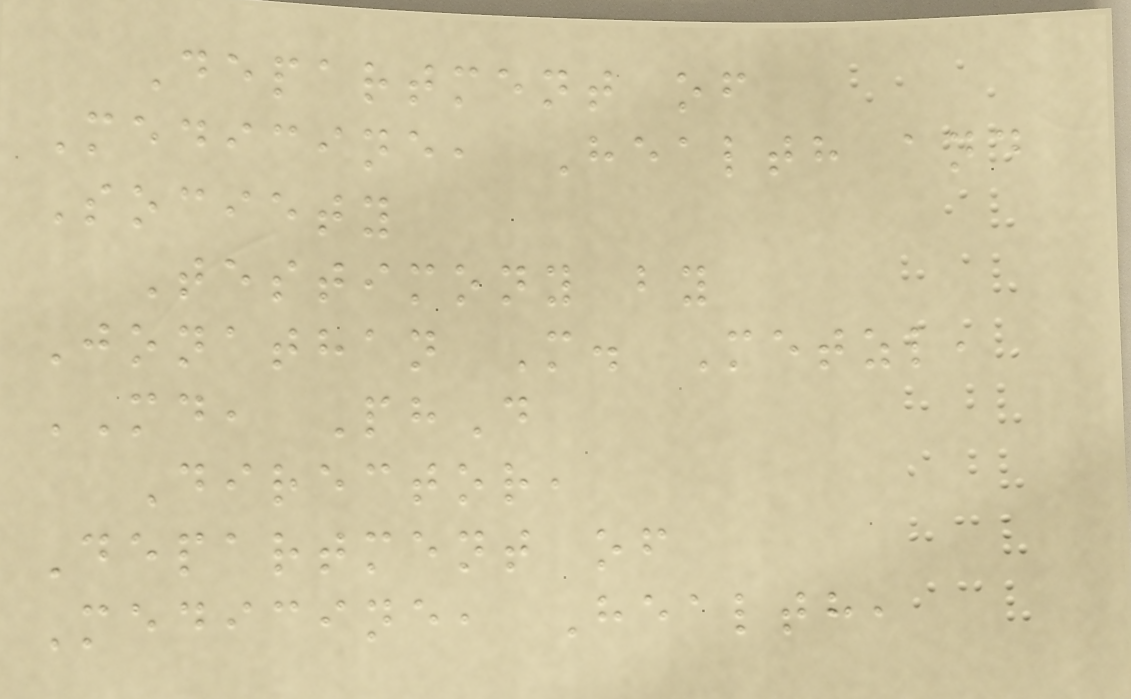Department of
Medicine, Health and
Society
Testimony by
Jonathan M. Metzl,
MD, PhD
Director,
Department of
Medicine, Health,
